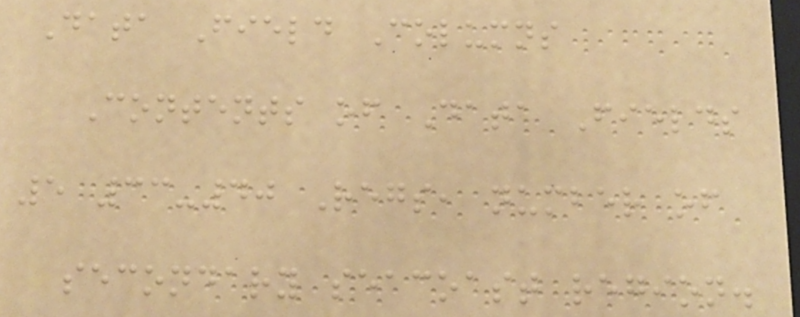Data Field Columns
Contents of Data Fields
5 33-40 Regs, number of
secondary seacoast region.
